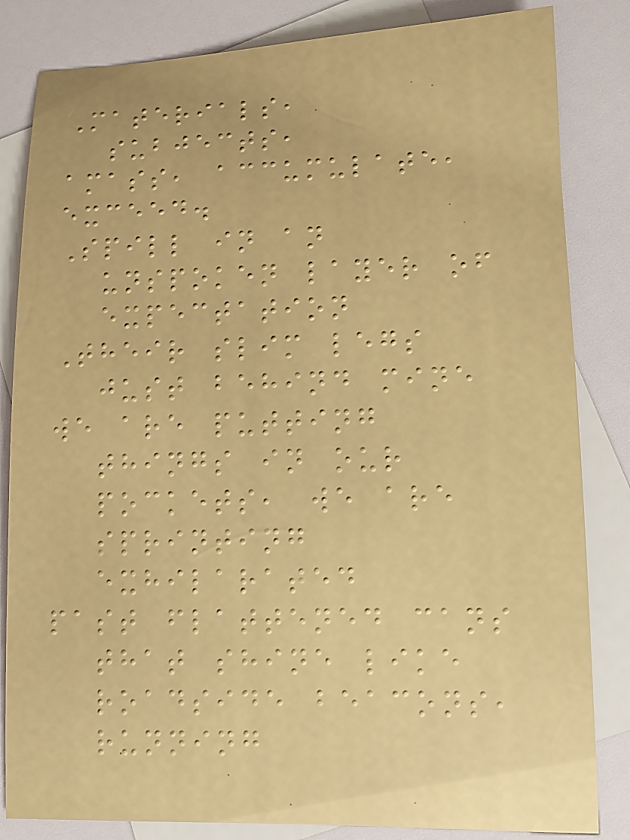Materials,
subjects,
amass, accumulate,
exceed.
Spill in an
unspoken layer of
expectation
Their slim legs
just behind mine
we are putting
things in our
pockets, we are
sprinting
exhilarated
past flattened cans
that shine like
roadside beacons,
running
